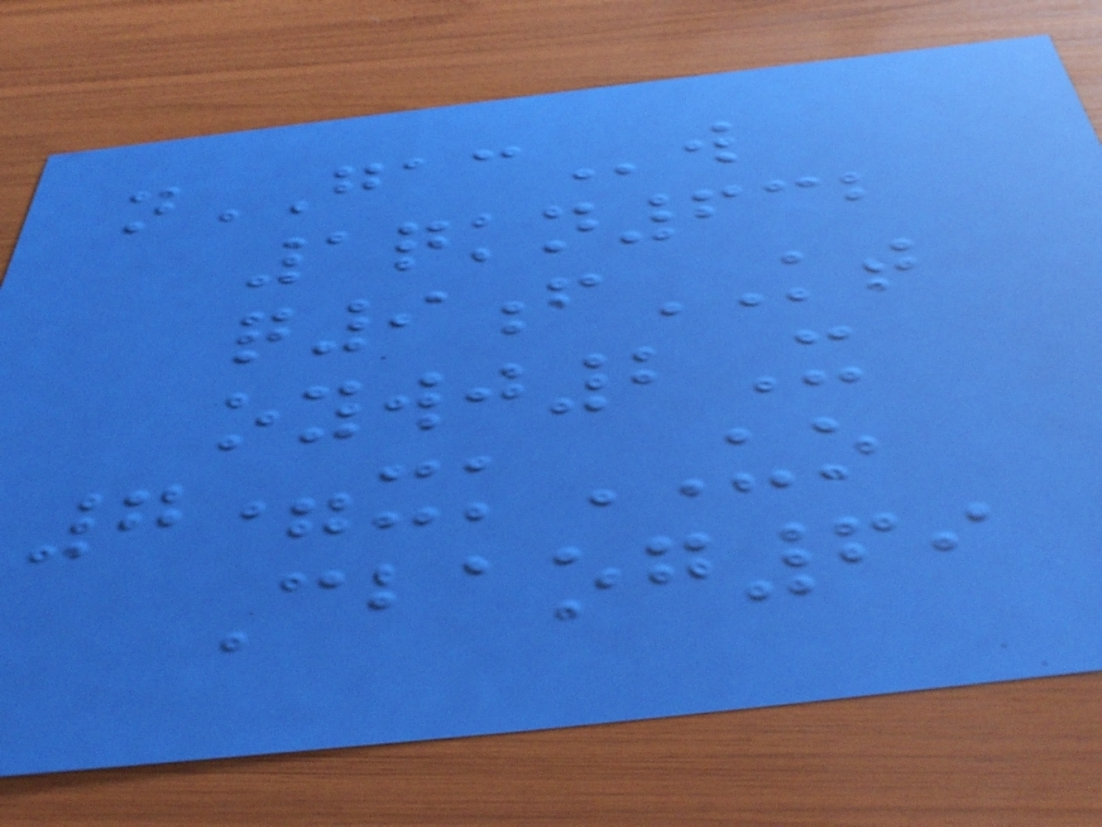nGACw
1qkn632
q9fKT
oywj2X
7=xkUO
Cbaog69
